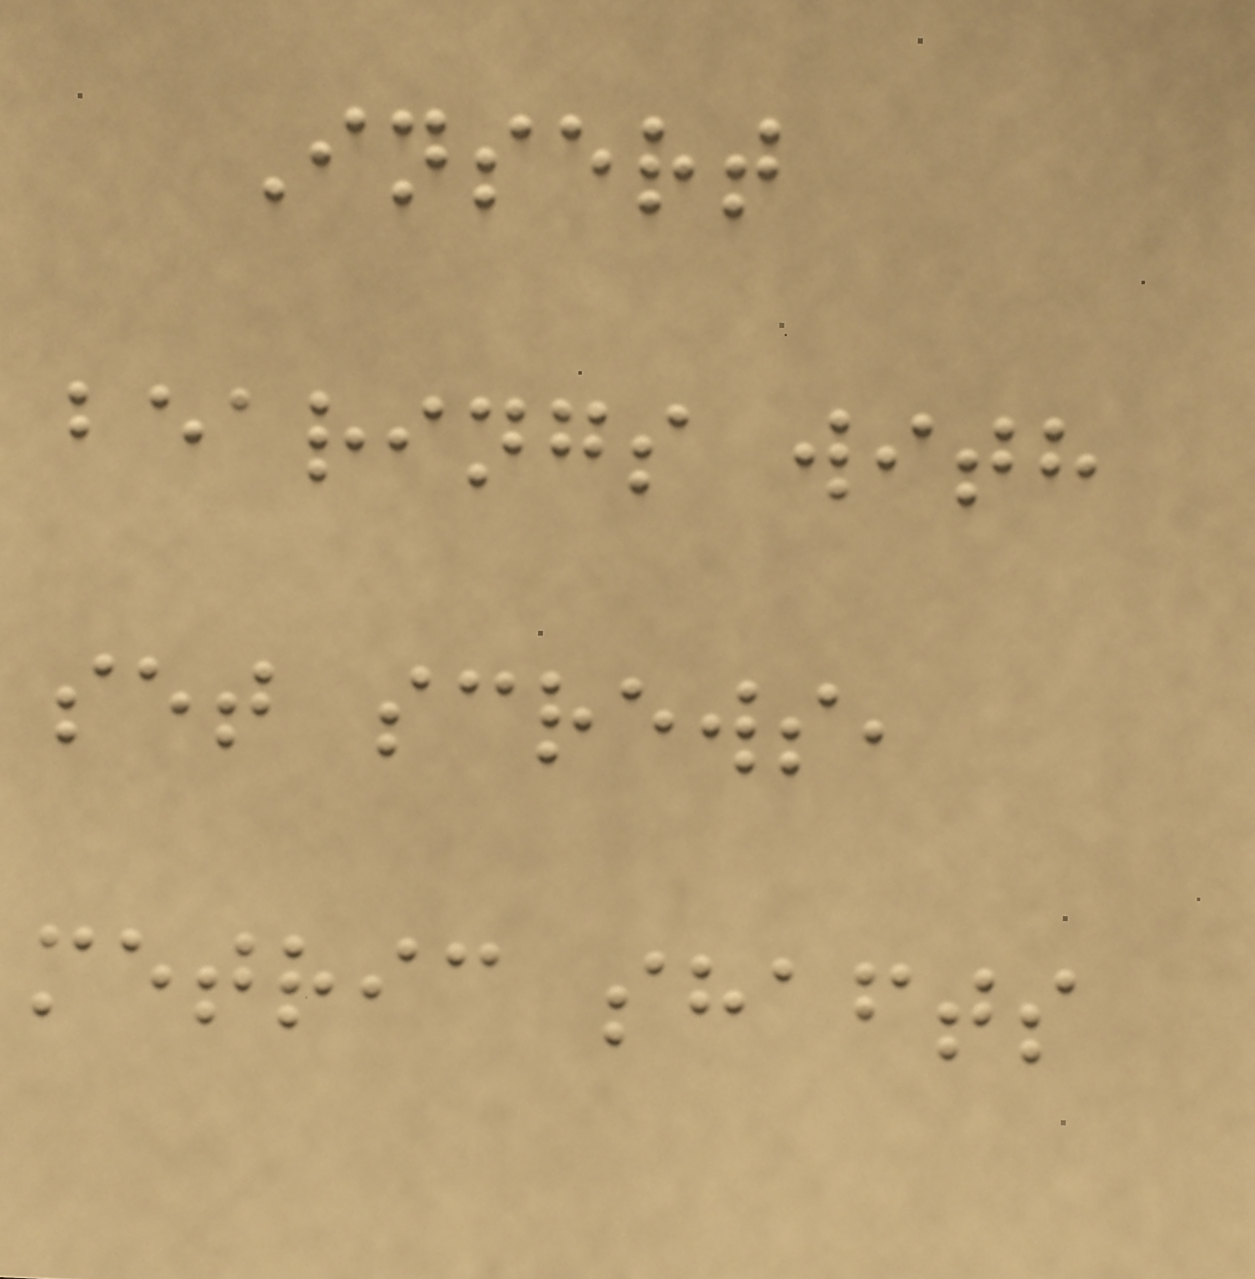Insert
bearings with
set screws,
metric shafts
